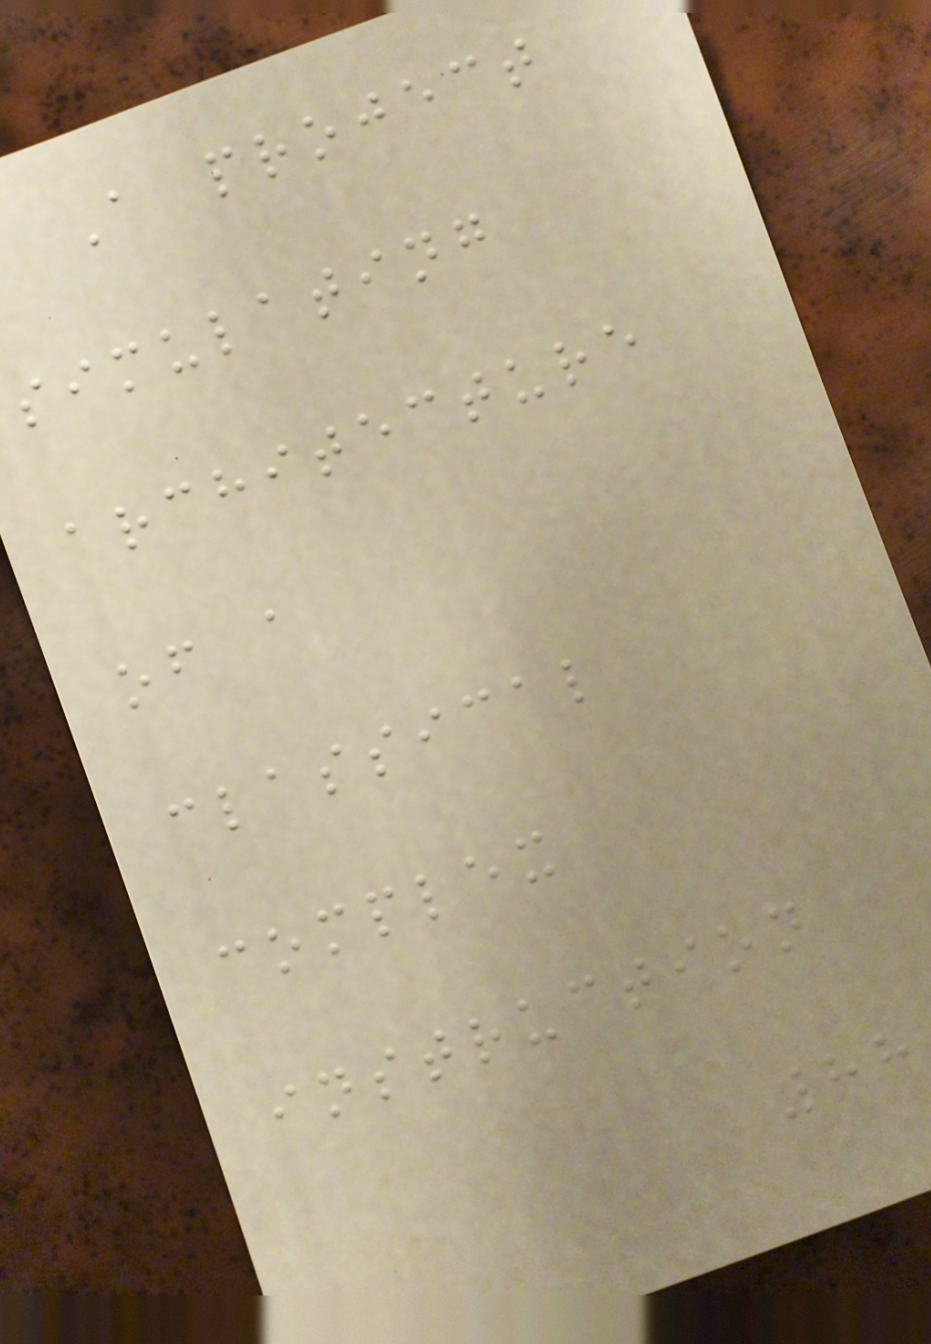A project
simulating
architecture
of a
classical
complex
instruction
88
